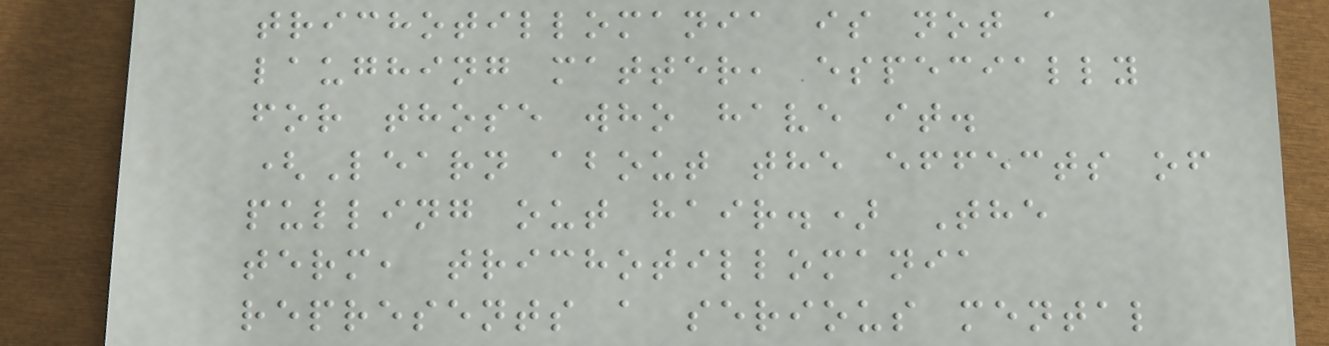trichotillomania is not a
laughing matter, especially
for those who have it.
(Learn about the effects of
pulling out hair.) The
term, trichotillomania
represents a serious mental
